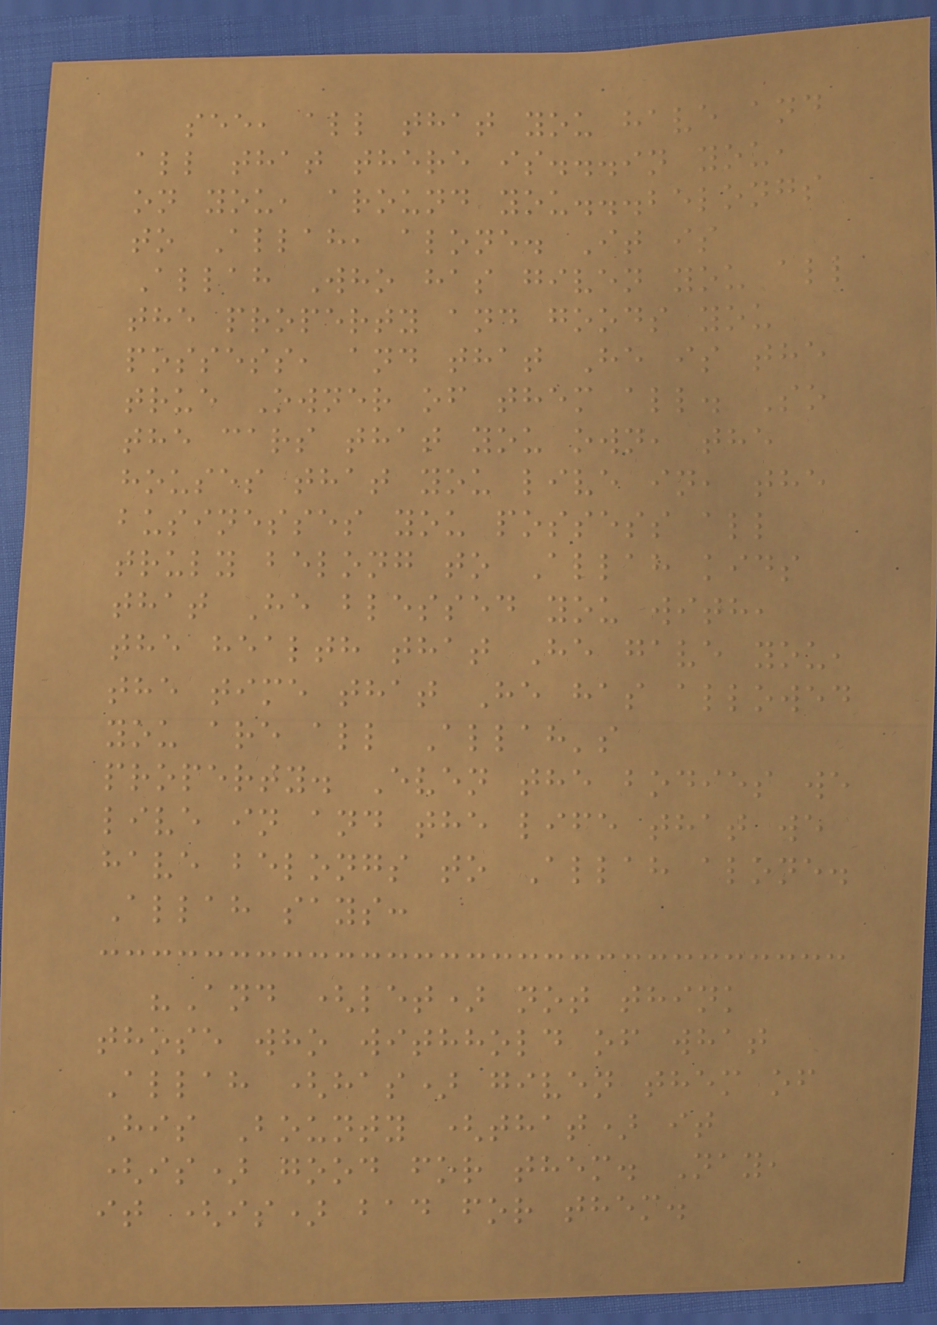see, all that you have and
all that there is...in you,
on you, around you...belongs
to Allah, alone. It is
Allah Who has given you all
the property and goods you
possess, and that He is the
true Owner of them all. So
the cars that you own, the
houses that you live in, the
businesses you possess all
truly belong to Allah kids
that He blessed you with,
the health that He gave you,
the time that He has allowed
you are all Allah's
property. Even the bodies we
live in and the life that we
have belongs to Allah alone.
Allah says:
"And (let) not think
those who withhold of what
Allah (has) given them of
His Bounty (that) it
(is) good for them. Nay,
it (is) bad for them.
